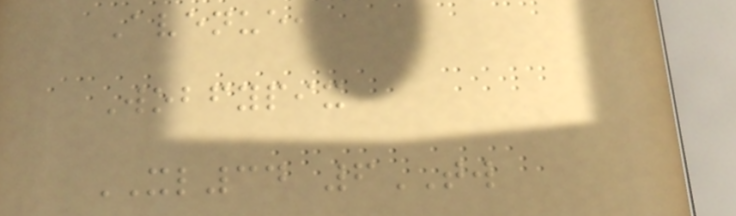Avenue,
Wobfypix
XL34 6TW
